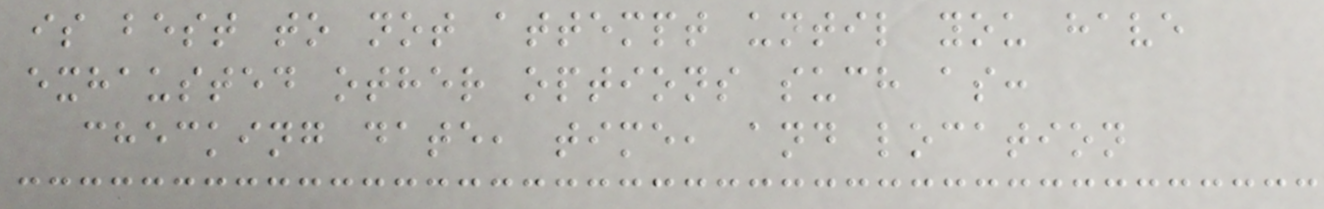is best to not attempt until you have
exhausted other options such as:
checking date, time, and location
